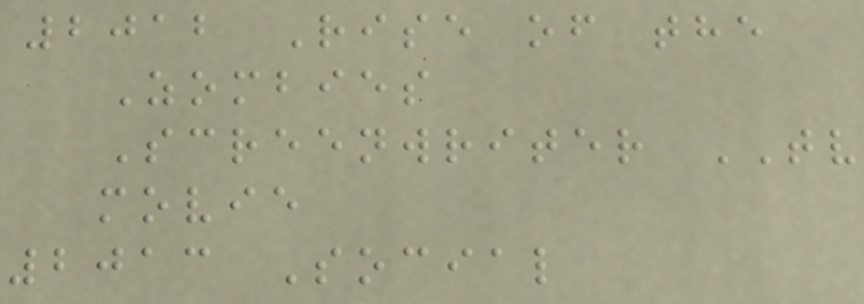2012 Rise of the
Zombies
Screenwriter TV
movie
2013 Social
